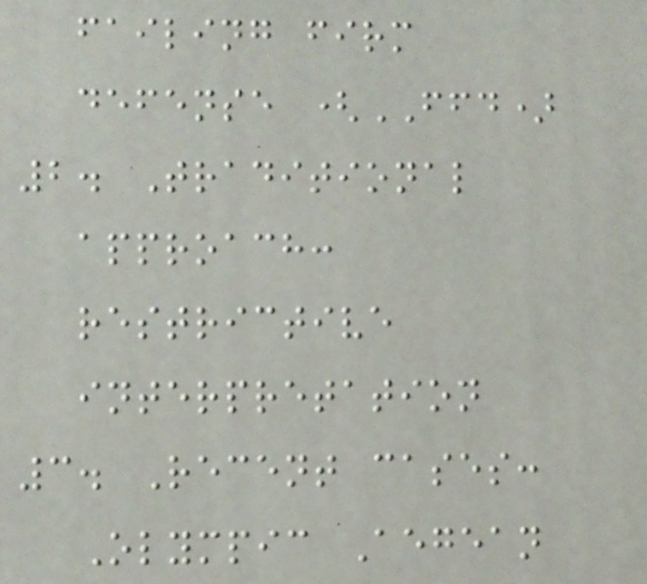failing firm
defense (FFD)
2. Traditional
approach:
restrictive
interpretation
3. Recent cases:
Olympic Aegean
